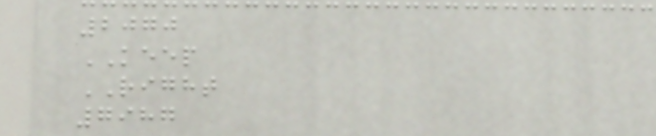2070
KEEP
RIGHT
7987
